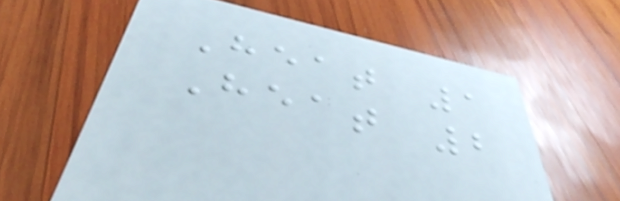Heat 1
Heat 2
